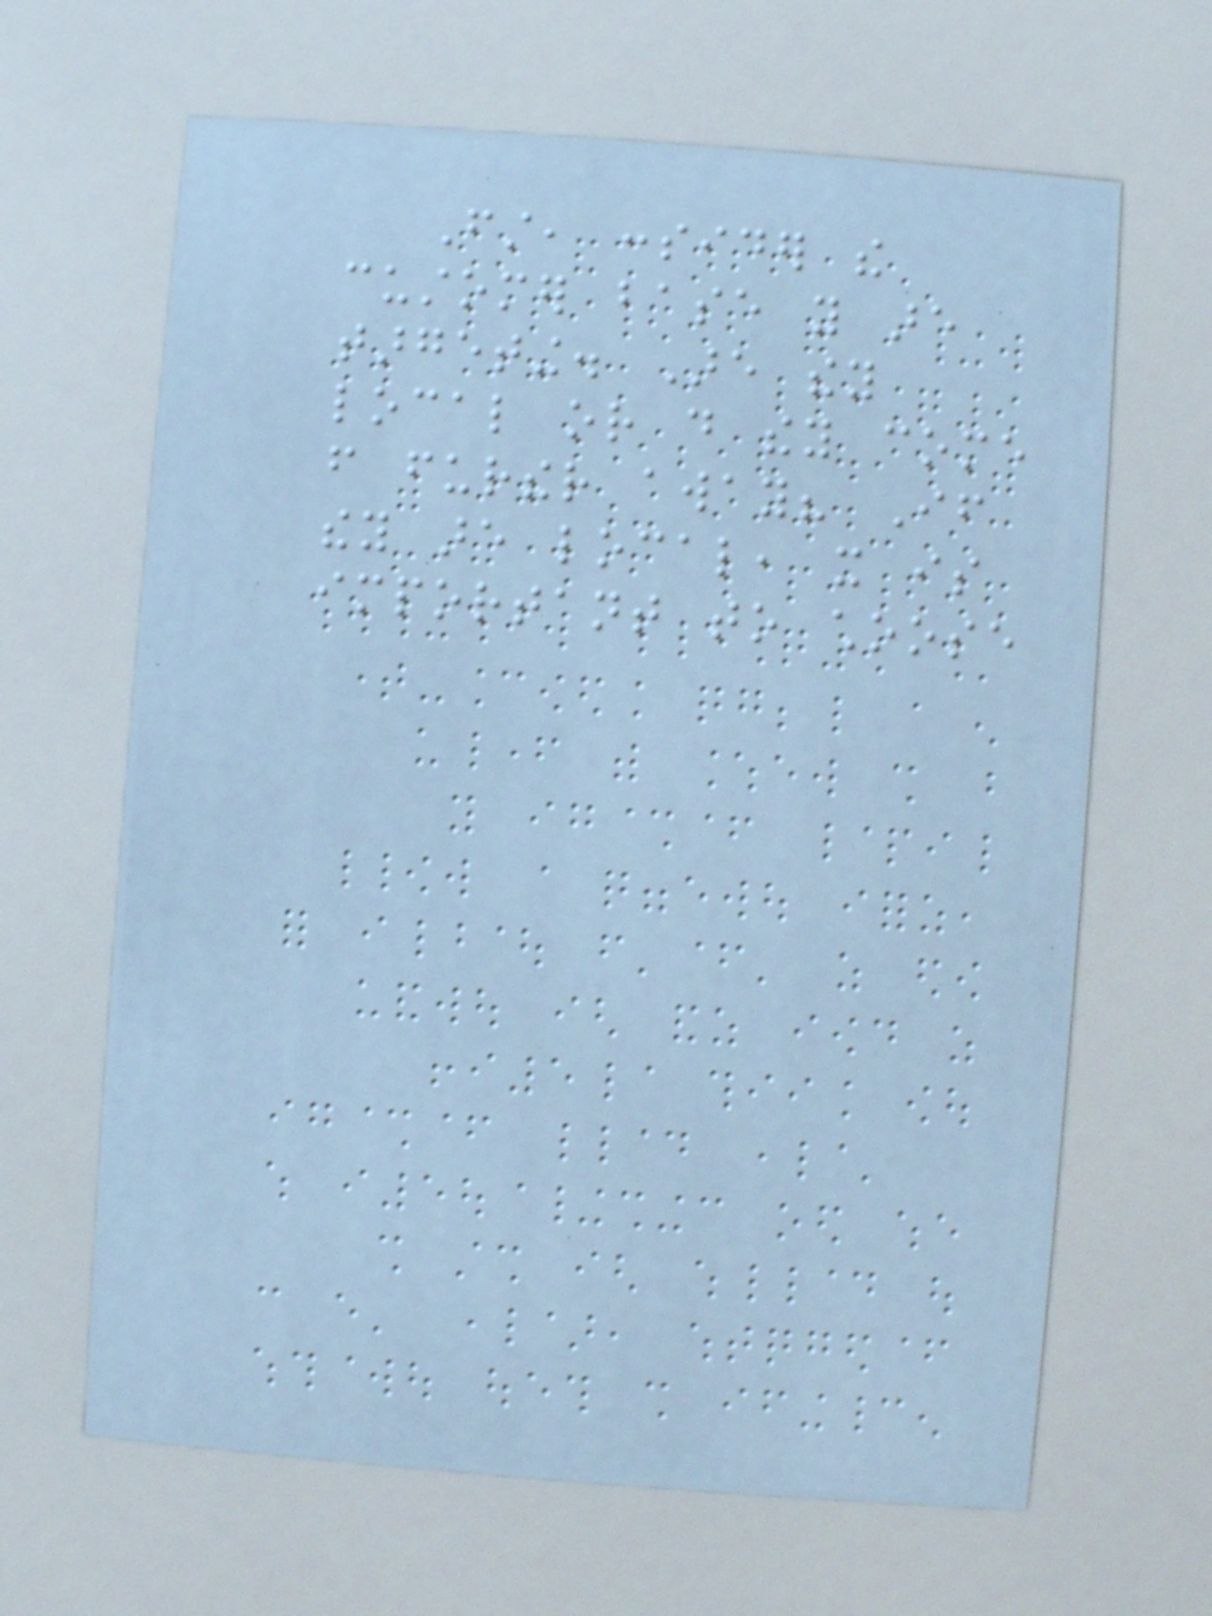First, consider the
customer base you are
targeting. Are they
local or do they come
from further away? If
they are local, it is
important to choose
